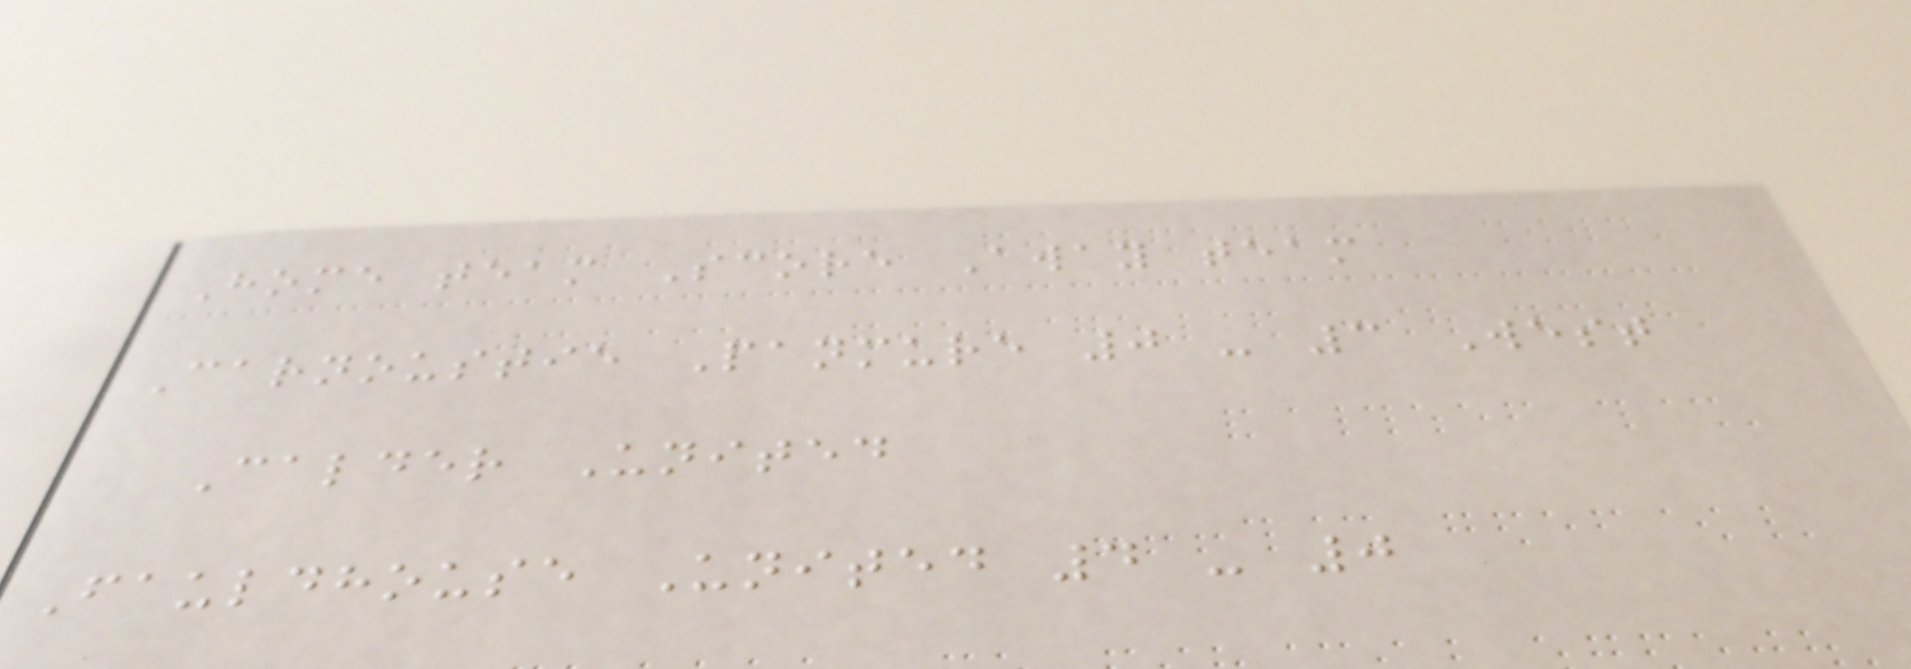Home team Score Away team
Carnoustie Panmure 0 - 3 West
Calder United
Fauldhouse United 4 - 0
